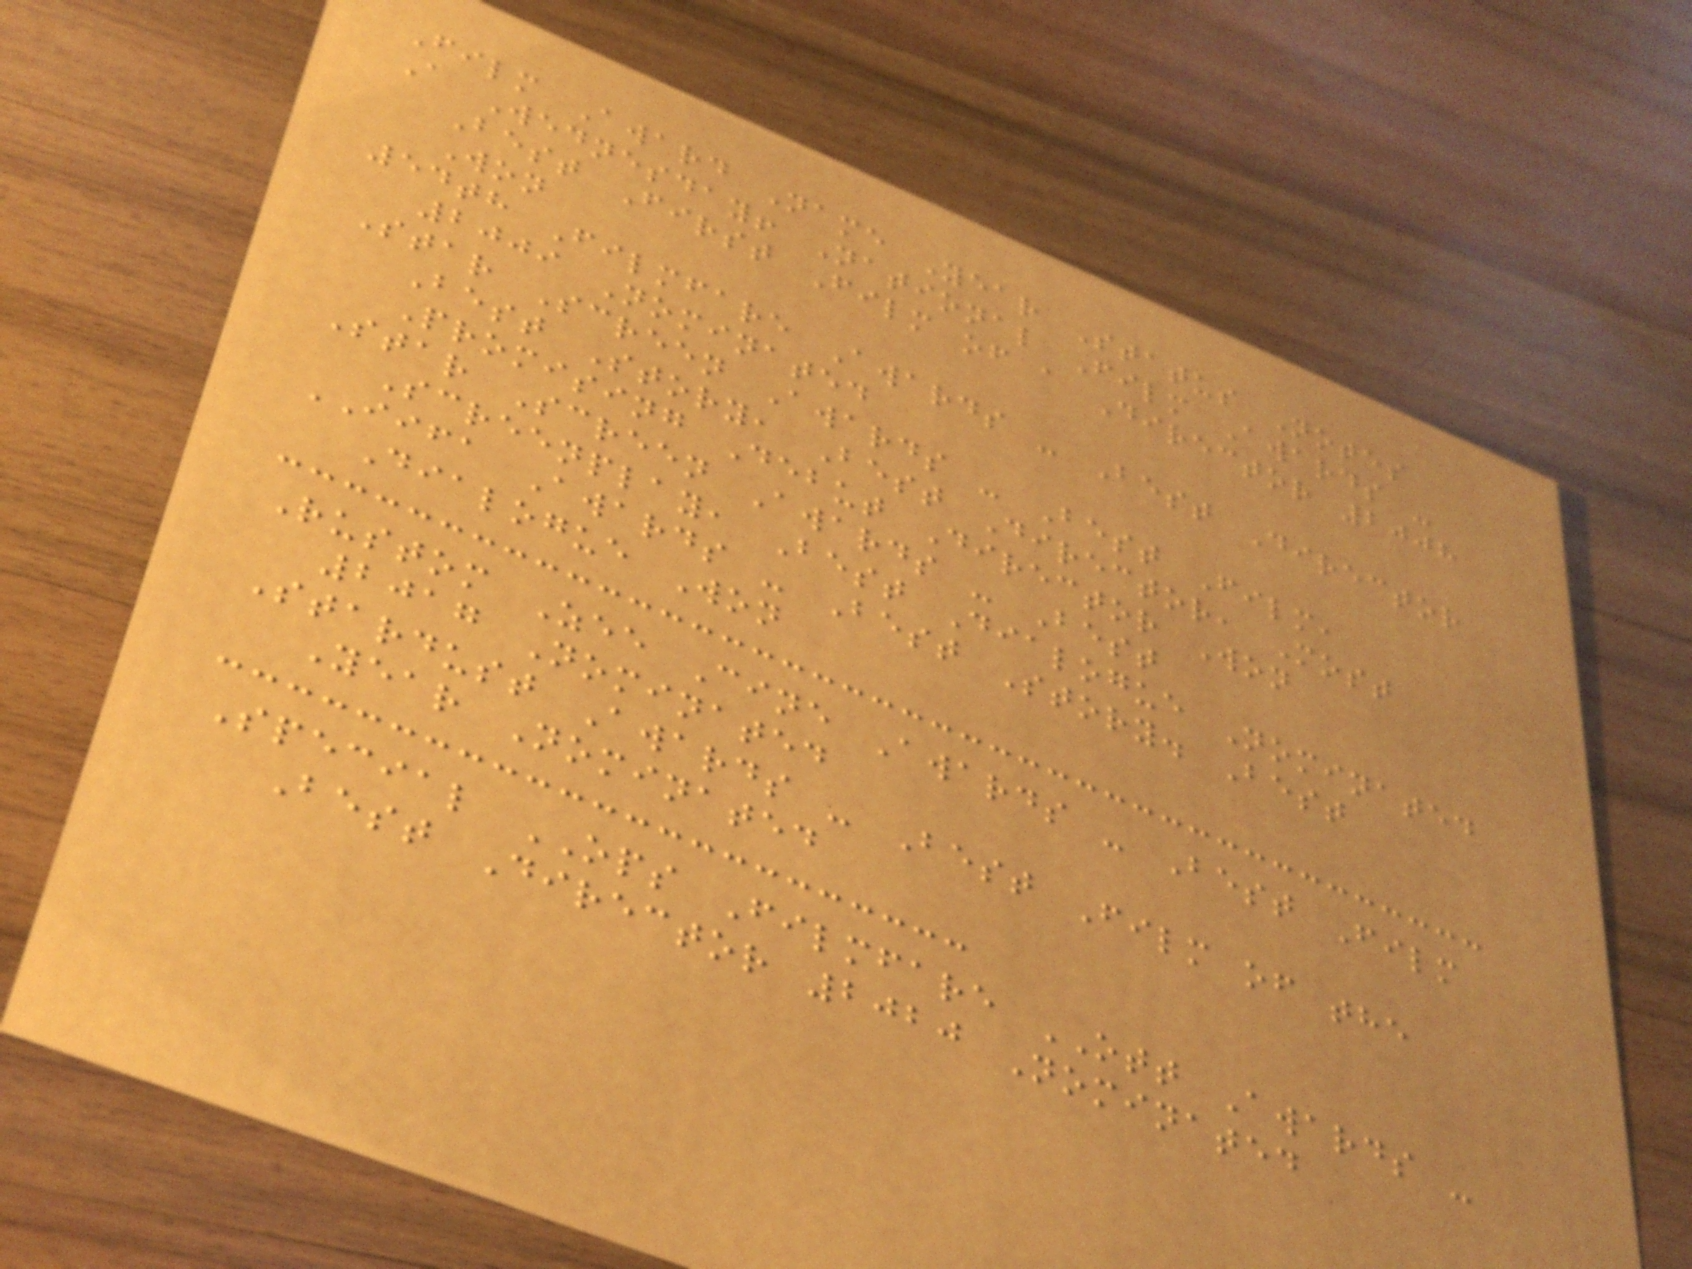Film Award Name Year Status Notes
A Wednesday! National Film Awards -
Best First Film of a Director 2008
Won
54th Filmfare Awards - Best Director
2009 Nominated
Star Screen Awards - Best Film,
Best Story, Best Director, Most
Promising Debut Director Won
Star Screen Awards - Best
Screenplay, Best Dialogue Nominated
IIFA Awards - Best Story. Best
Dialogue Won
Rustom Zee Cine Awards - Best Film
2017 Nominated
Stardust Awards - Best Film of the
Year Nominated
Special OPS Filmfare OTT Awards -
Best Director 2020 Nominated
